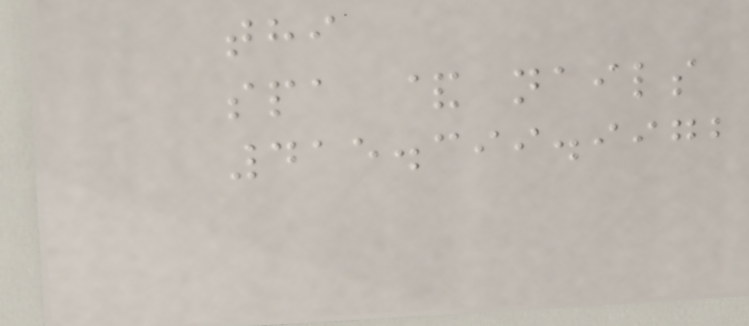thi
spa & nails
415.399.9972
